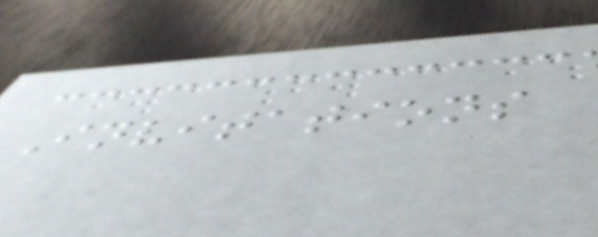Invitations
